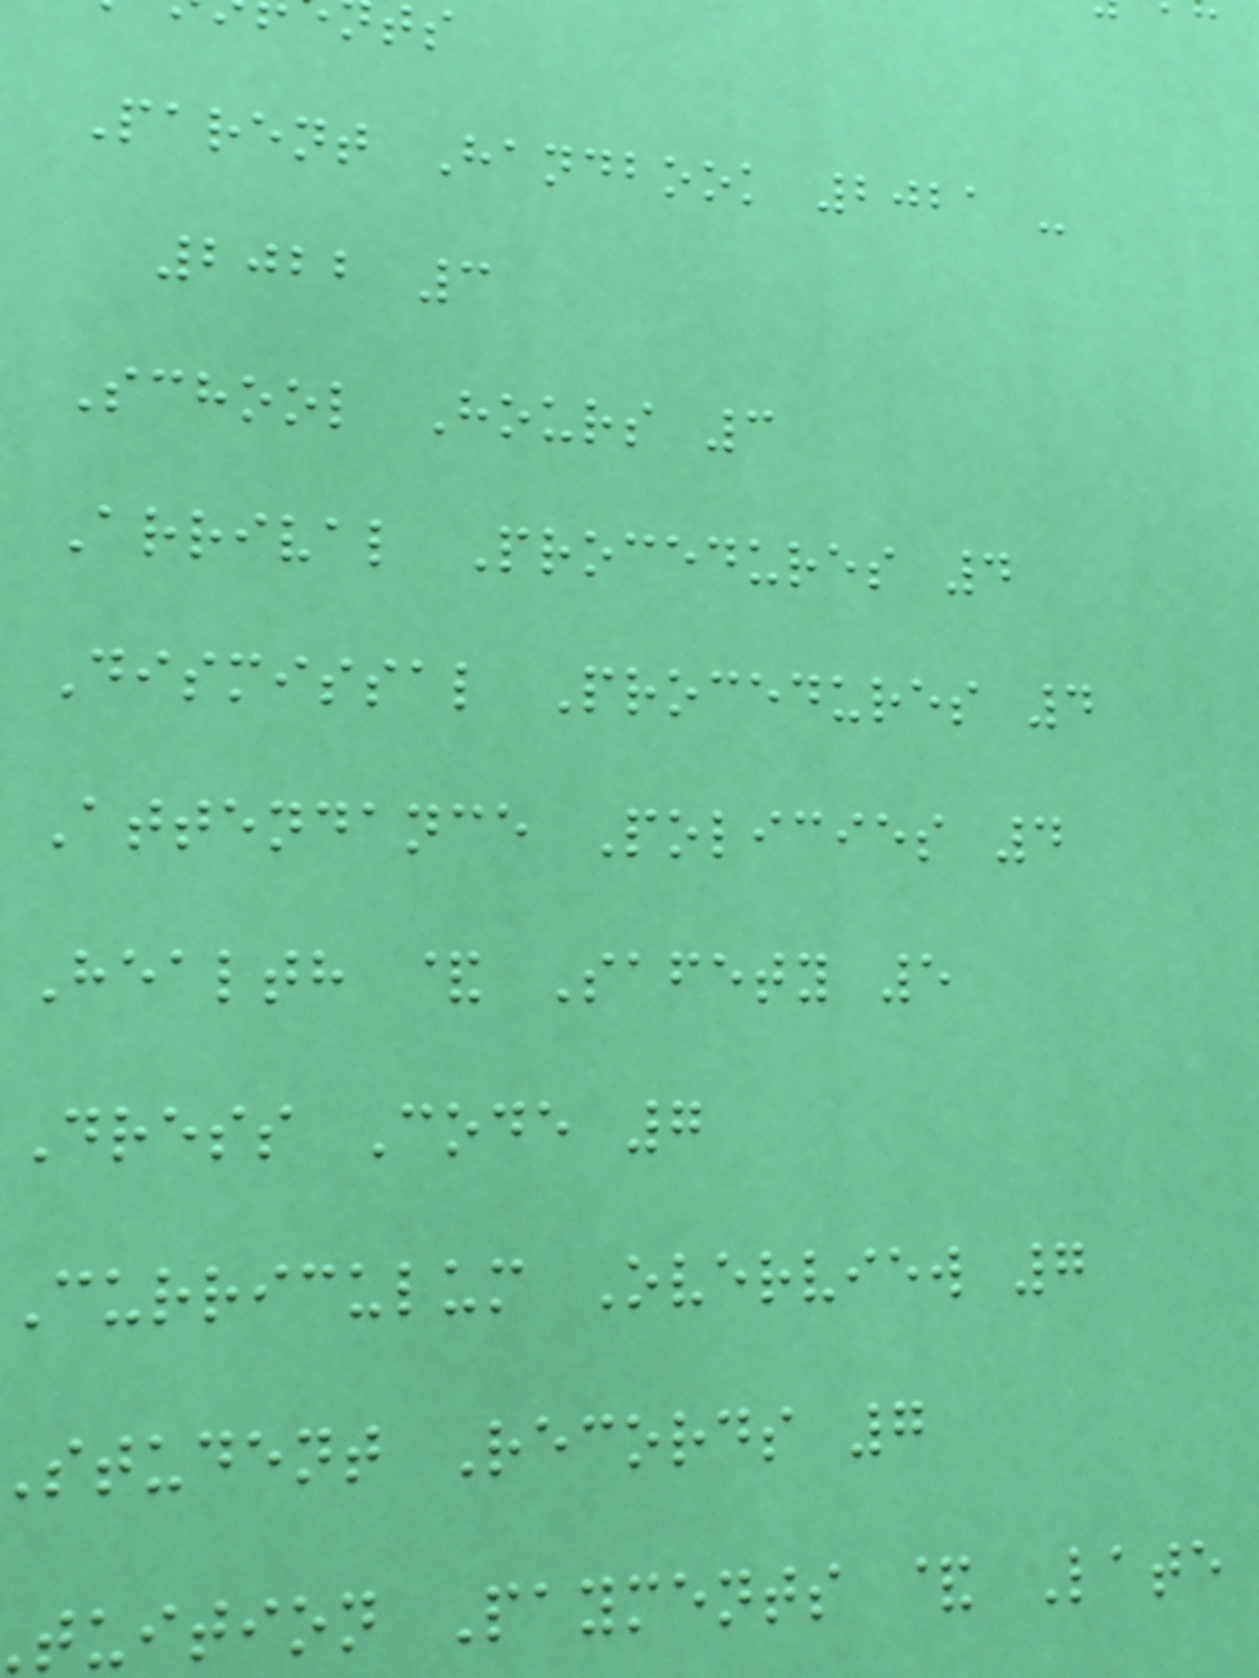Parent Handbook 2021 -
2022 3
School Hours 3
Arrival Procedures 4
Dismissal Procedures 4
Attendance Policies 4
Health & Safety 5
Dress Code 7
Curriculum Overview 7
student Records 7
tuition Payments & Late
